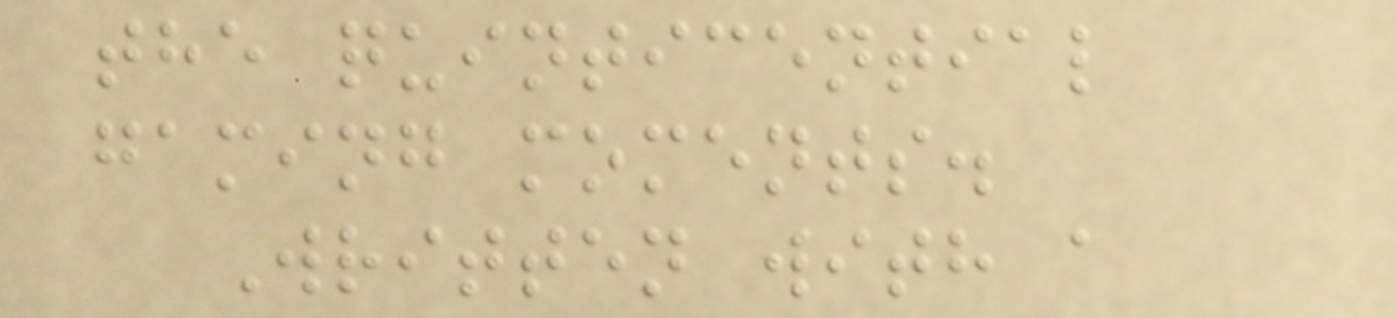the quinticential
gaming moments.
Written with a
